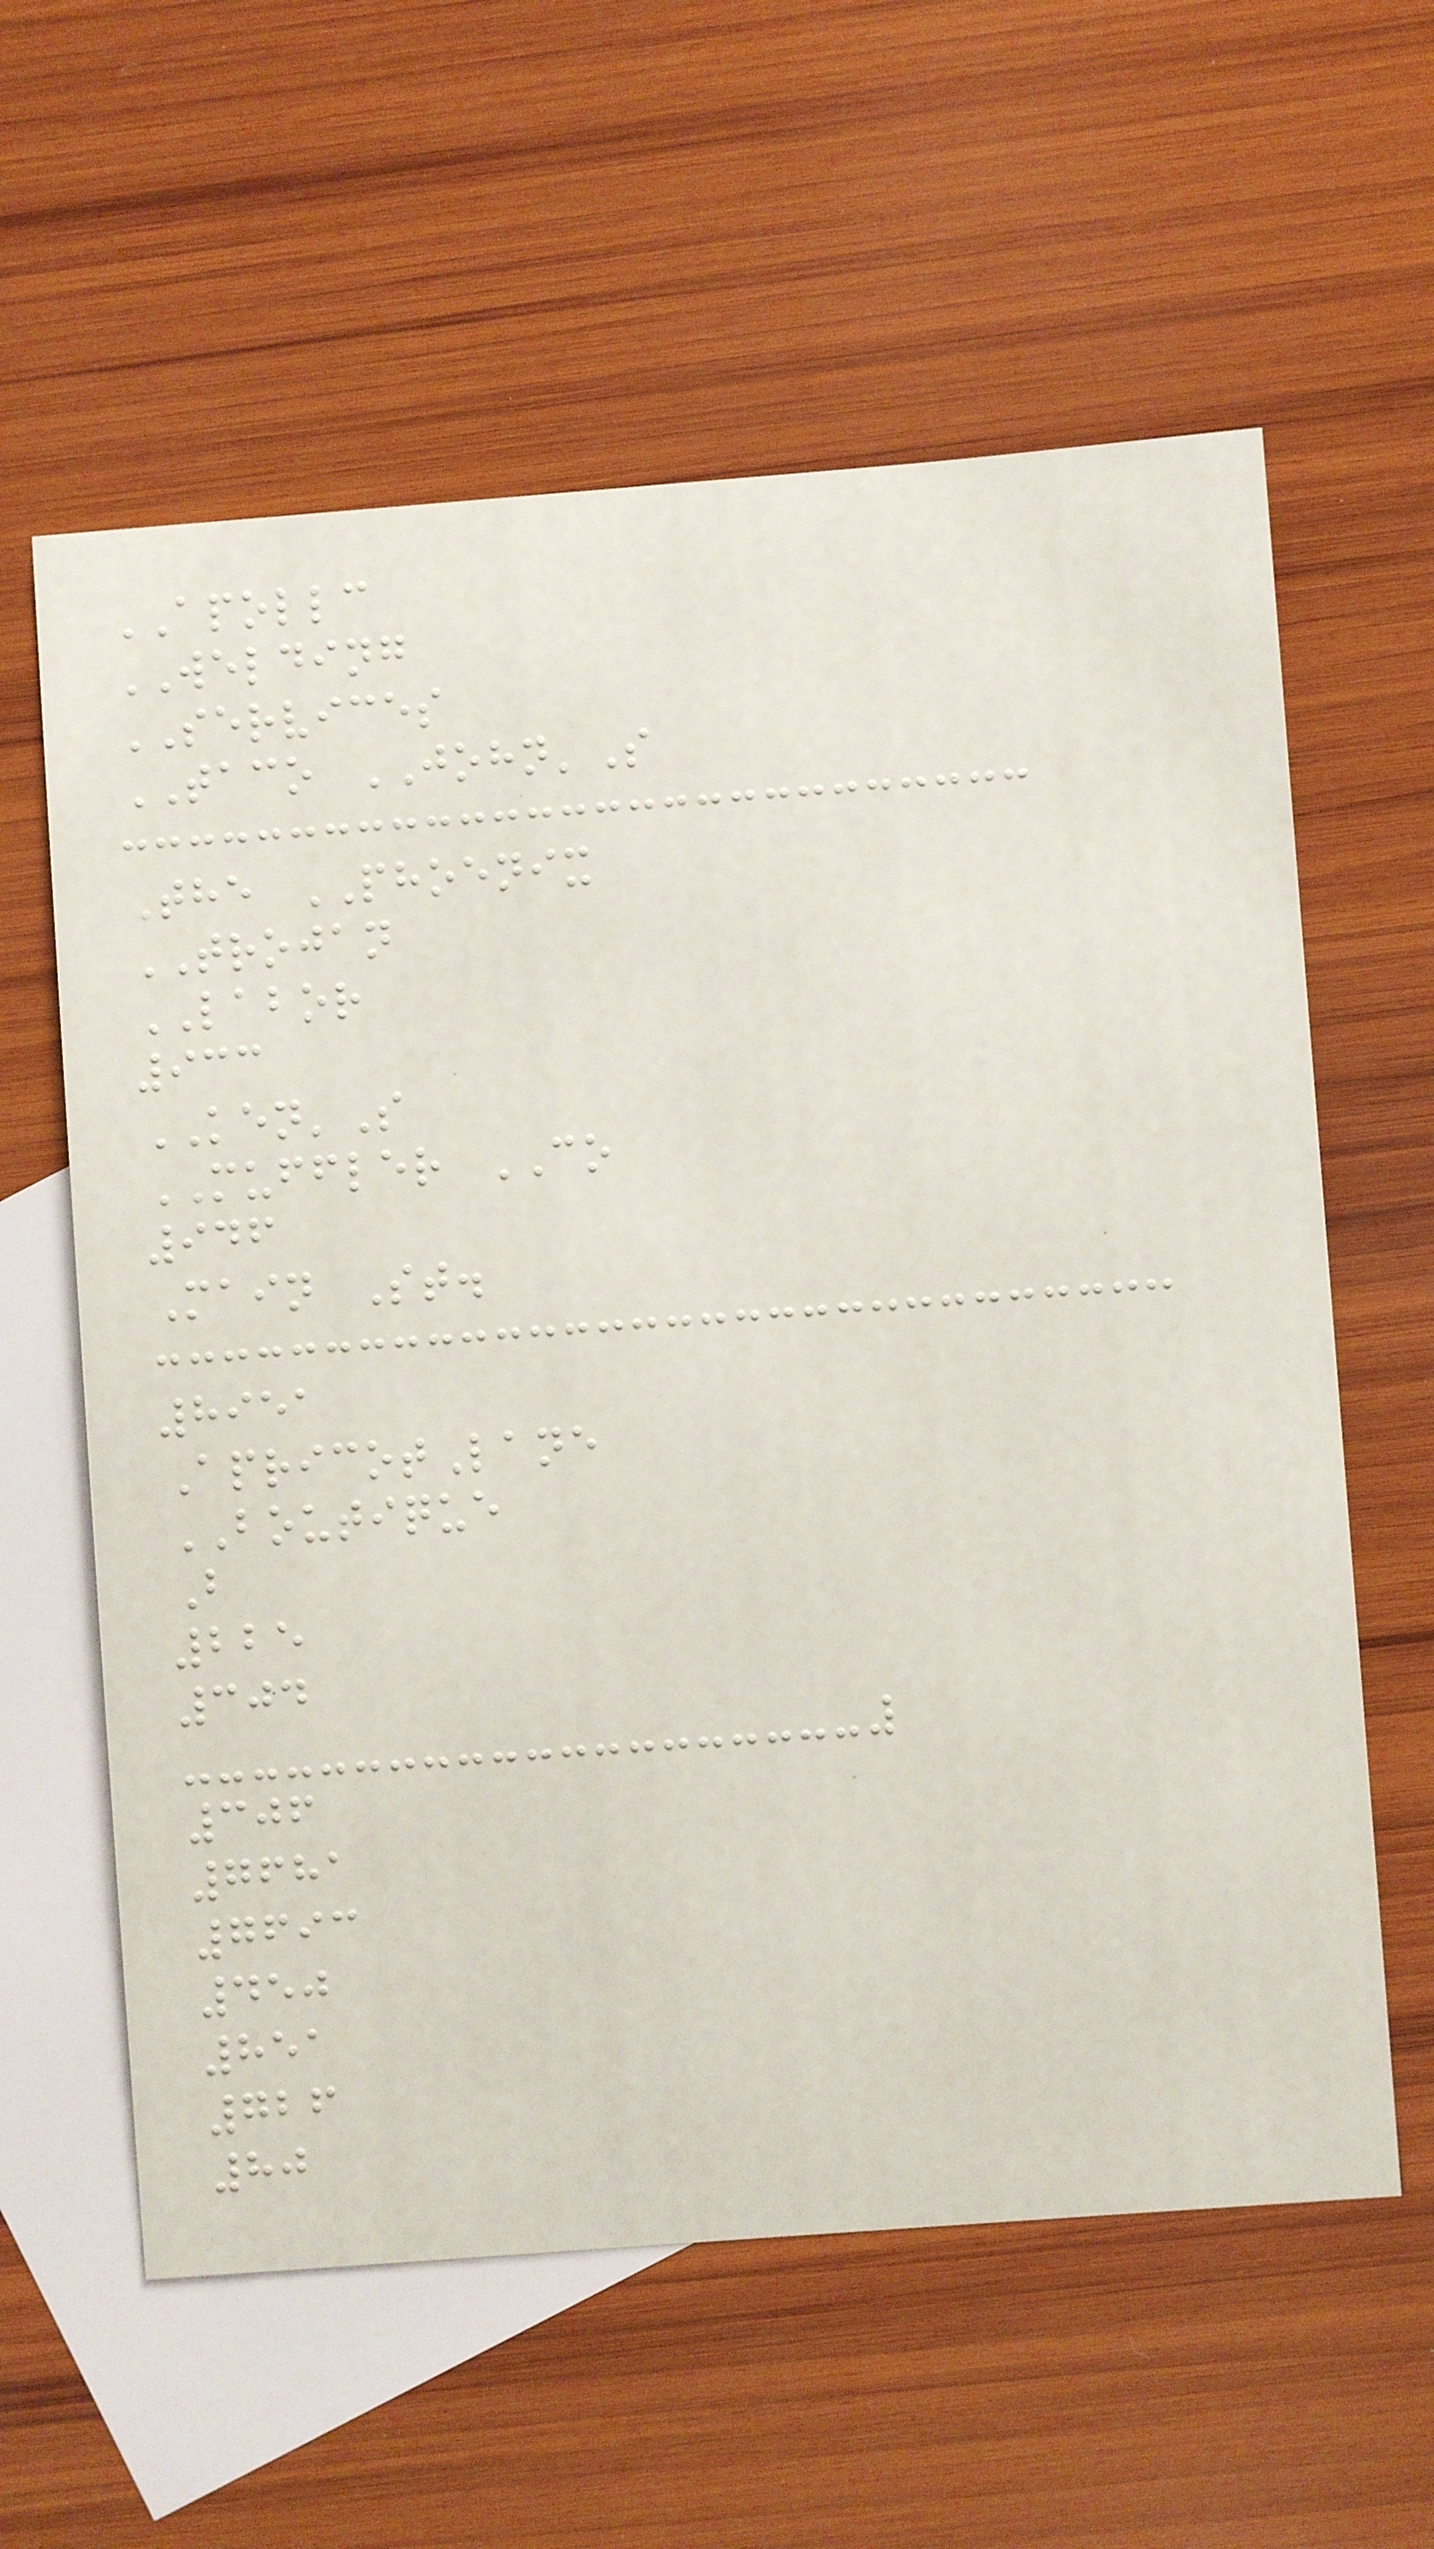APOLLC
WELDING
SERVICES
TACO JOHN'S
The PHOENIX
TROJAN
LABOR
933
KEN'S
MUFFLER CO
946
Main St.
8951
ApricotLane
BOUTIQUE
B
225
304
306
7681
7693
450
851
726
80
